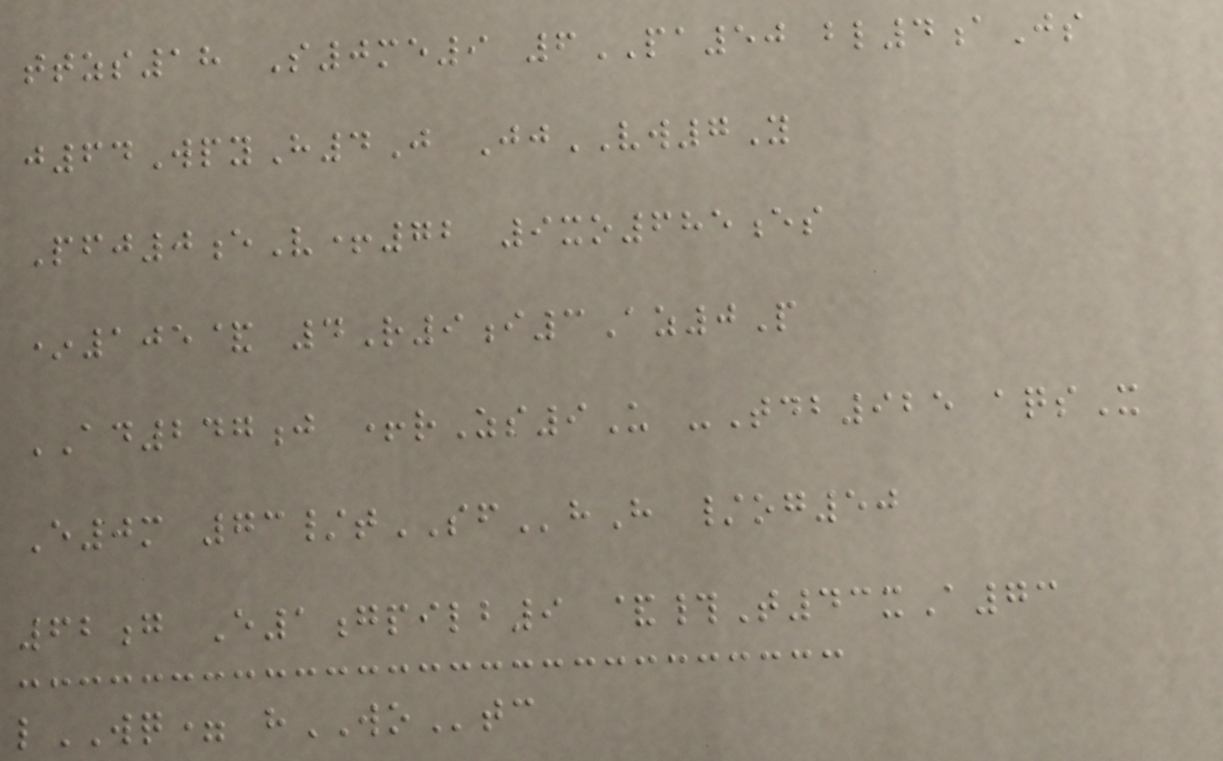ttzs18 S0me9 6PA50 bl4aJs
j64WpyH4J JjVW7Y
Pfj0eV+72 9xo685es
*105& 4R9i3Az0P
AD247j +rZs9U -Tdb925 aqsX
E0m 73/tSFhH /og50
62g E1gpilb9 &#T43xA73
lWQ= hWOtc
